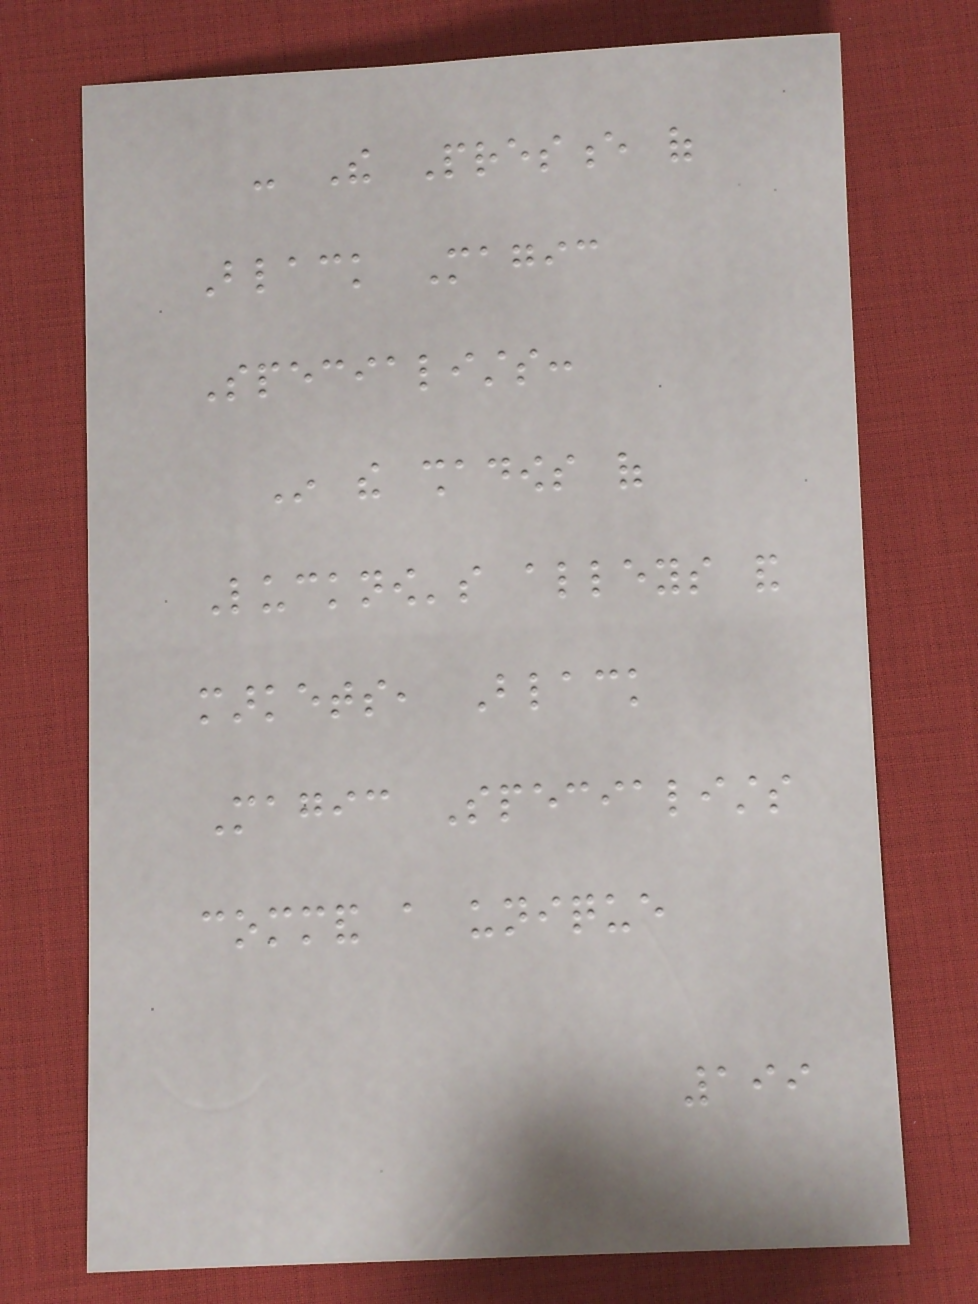- The Presence of
Black Magic
Specialists:
In the shadows of
Lucknow's alleys and
markets, Black
Magic Specialists
command a unique
199
